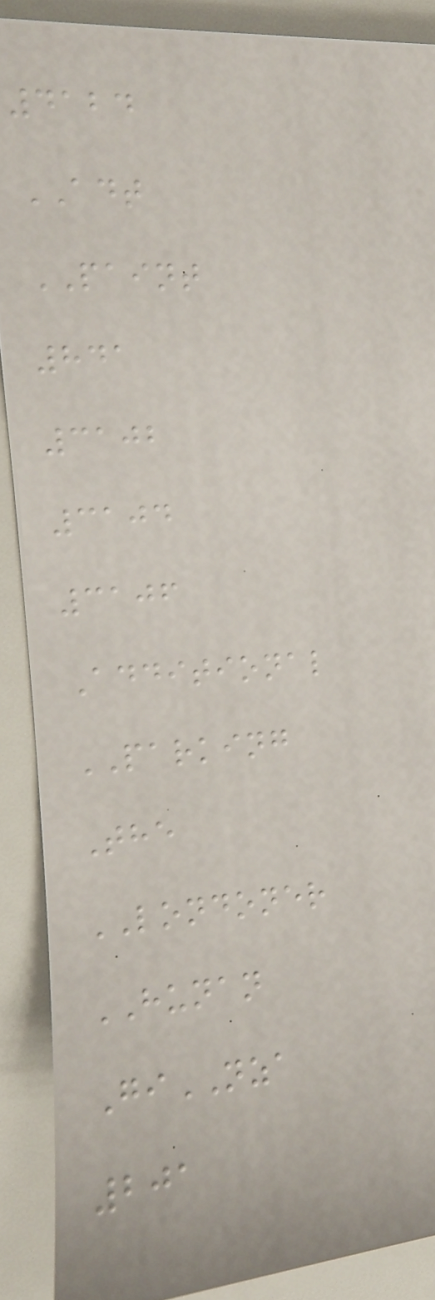4124
ADT
PAINT
841
3102
3104
3106
Additional
PARKING
The
LONDONER
HUNAN
GiNZA
201
